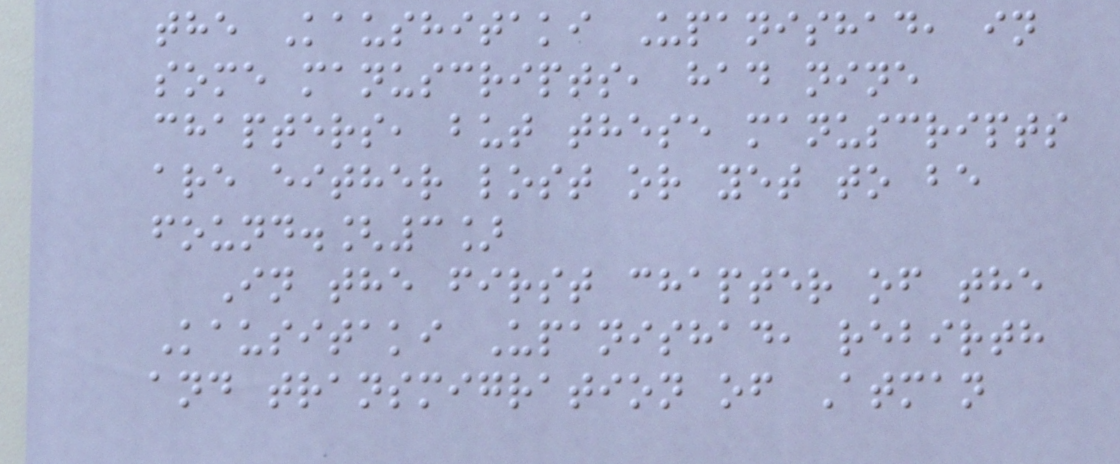the Kaushitaki Upanishad, in
some manuscripts, had nine
chapters, but these manuscripts
are either lost or yet to be
found.[3]
In the first chapter of the
Kausitaki Upanishad, rebirth
and transmigration of Atman
